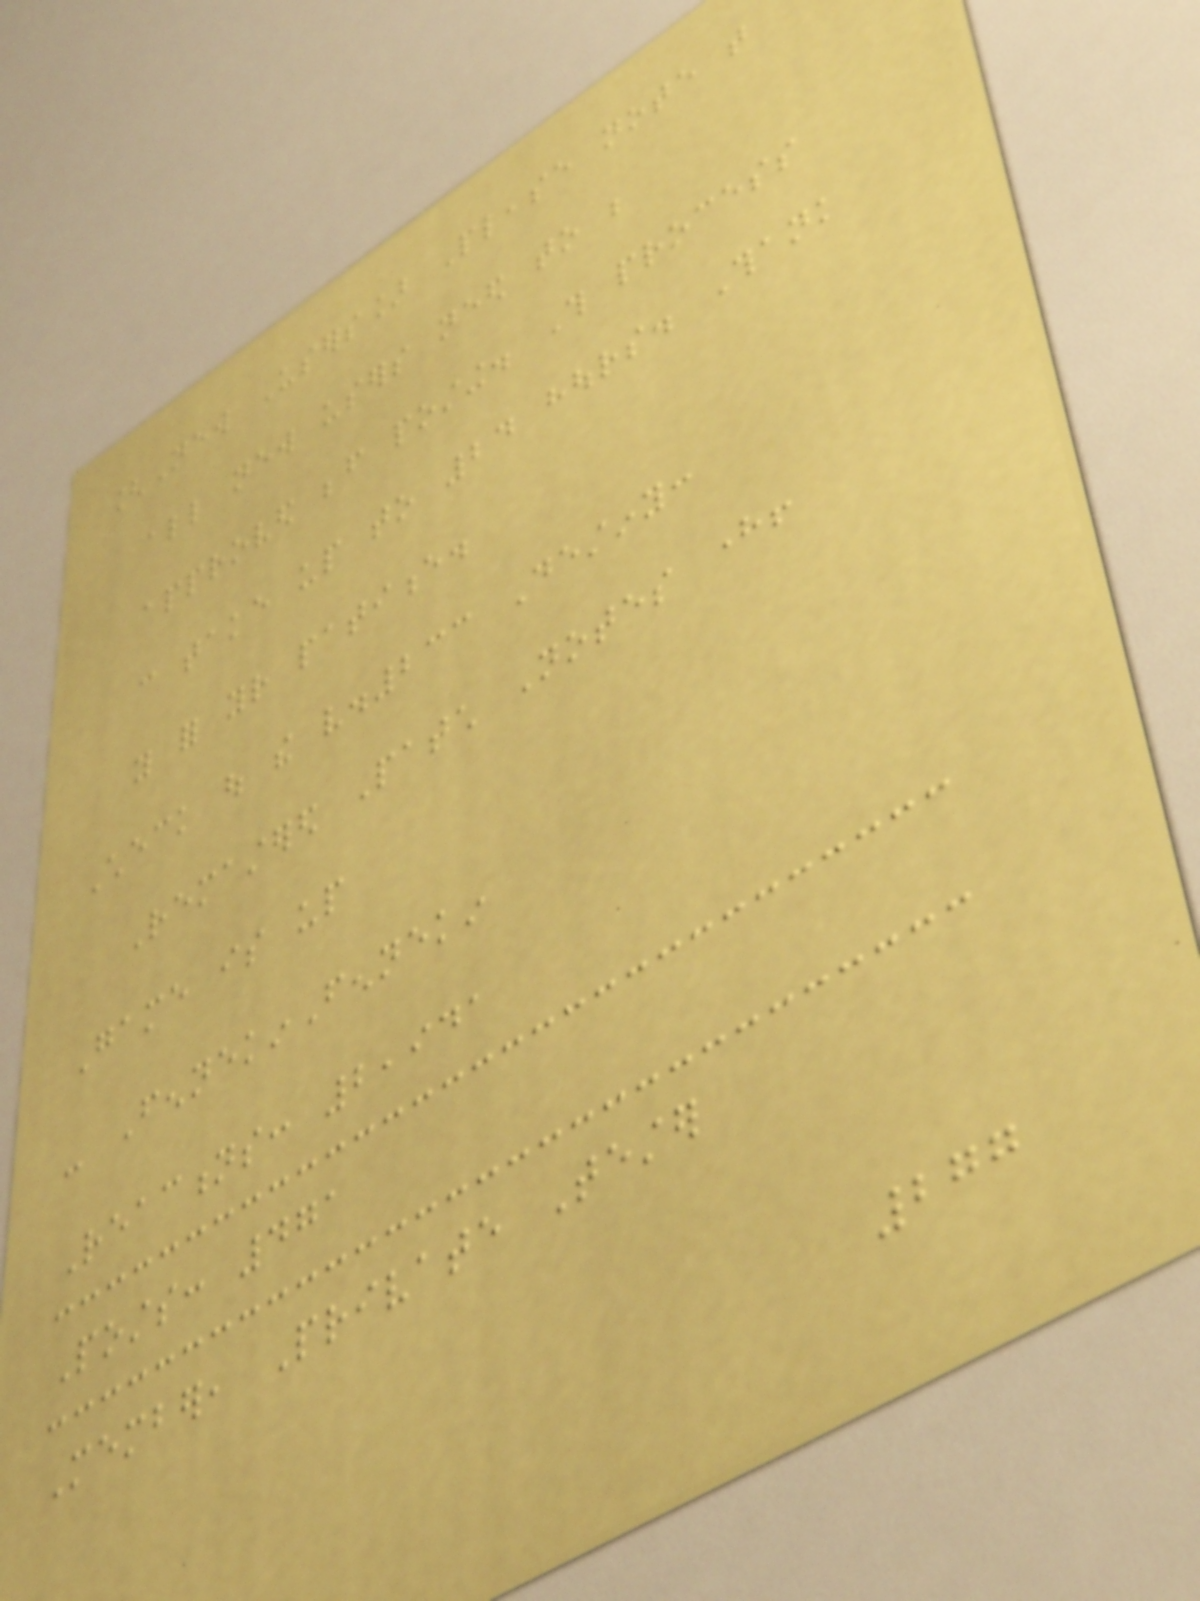[New Users] Please note that
all new users need to be
approved before posting. This process
can take up to 24 hours. Thank
you for your patience.
Check out the v.233 Destiny:
Remastered Patch Notes here!
Game is up
- FennekinFennekin
Reactions: 2,941
Posts: 471
Member, Private Tester
277
